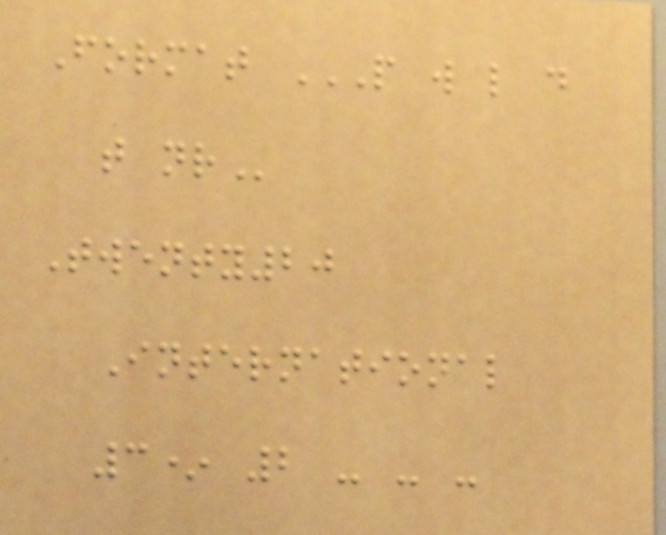Format P W L D
T NR
Twenty20
International
3* 2 - - -
